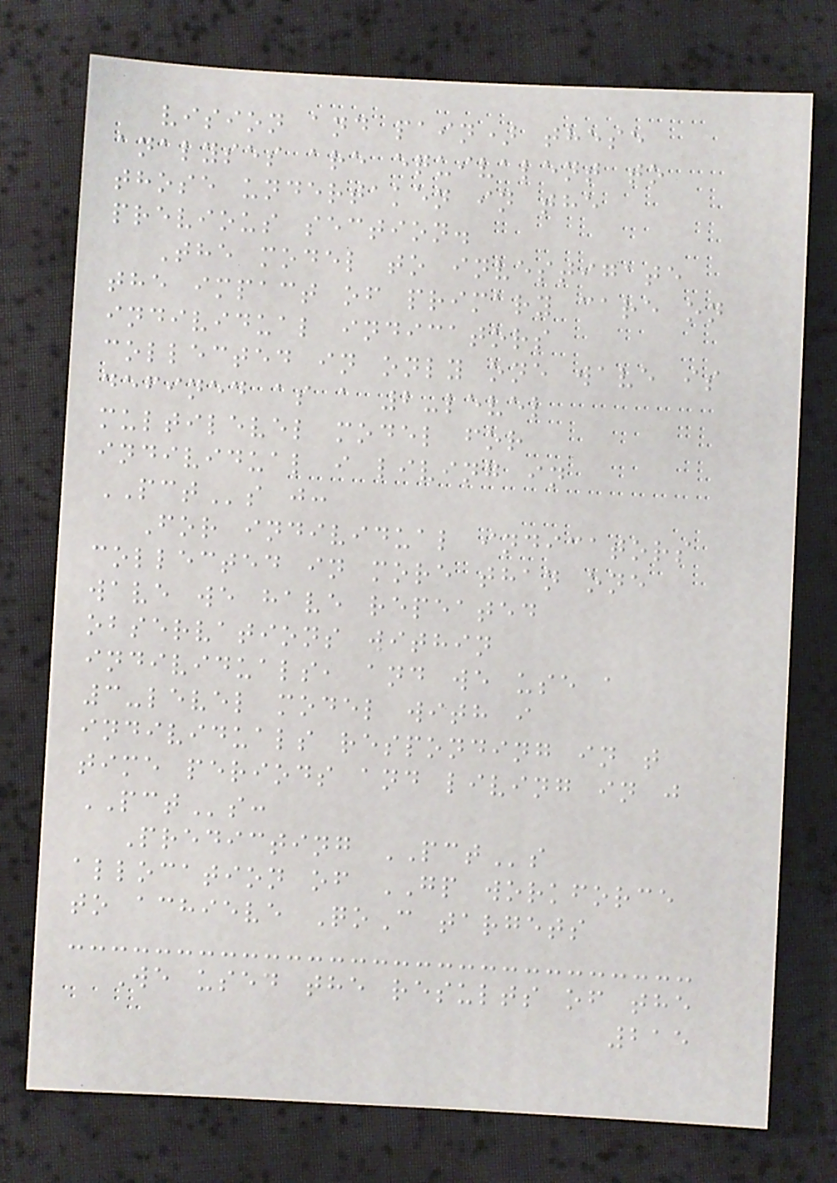vision and pain) these
analyses are equivalent to
those undertaken in the
previous section.
The model to investigate
the impact of primary care on
individual indicators
collected in only one wave is
defined as a 2-level
multilevel model for
individual i living in
PCTs j:
For individual indicators
collected in more than one
wave we have repeated
observations within
individuals, and we use a
3-level model with i
individuals responding in t
time periods and living in j
PCTs:
Predicting PCTs
allocation of GP workforce
to achieve QoC targets
We used the results of the
215
